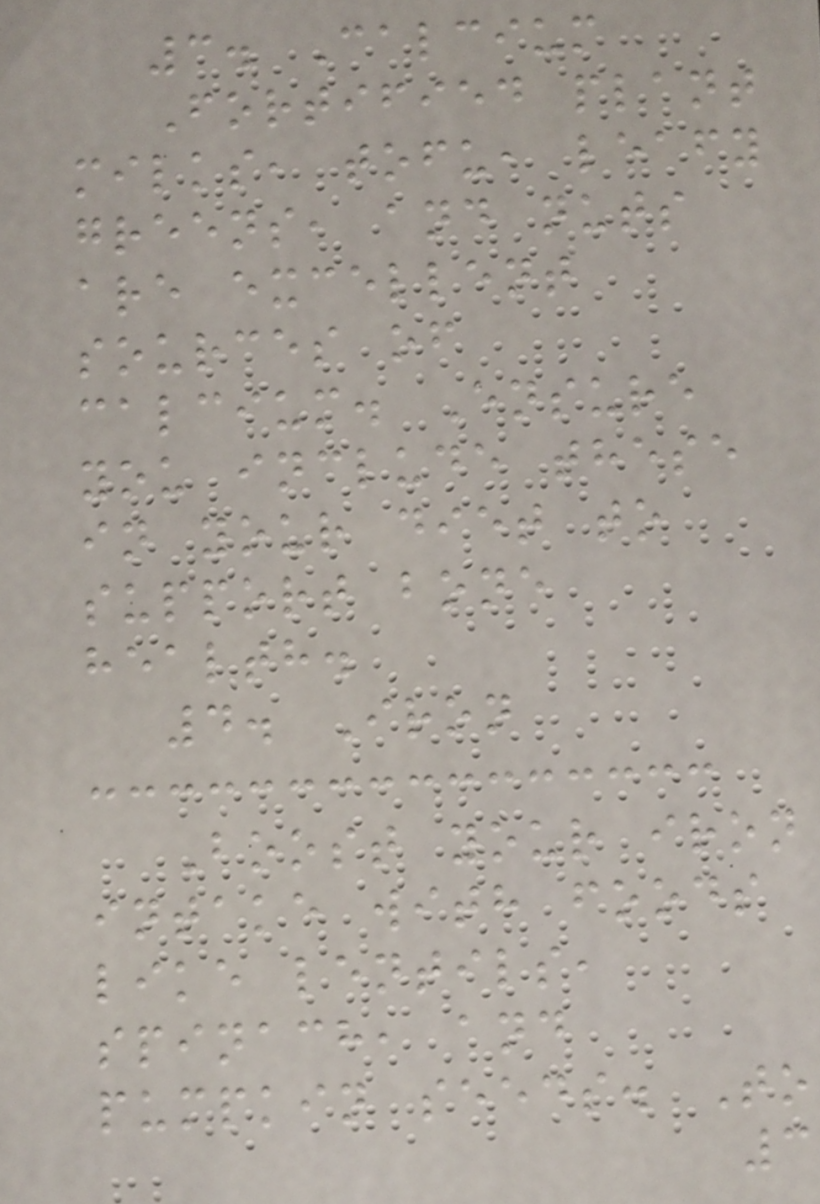3. Calcium
Fortified plant
milks, tofu, leafy
greens, and nuts
are excellent
sources of
calcium. Ensure
you include these
in your diet to
support bone
health.
4. Iron
Boost your iron
intake with foods
like lentils,
spinach, and
pumpkin seeds. To
3
